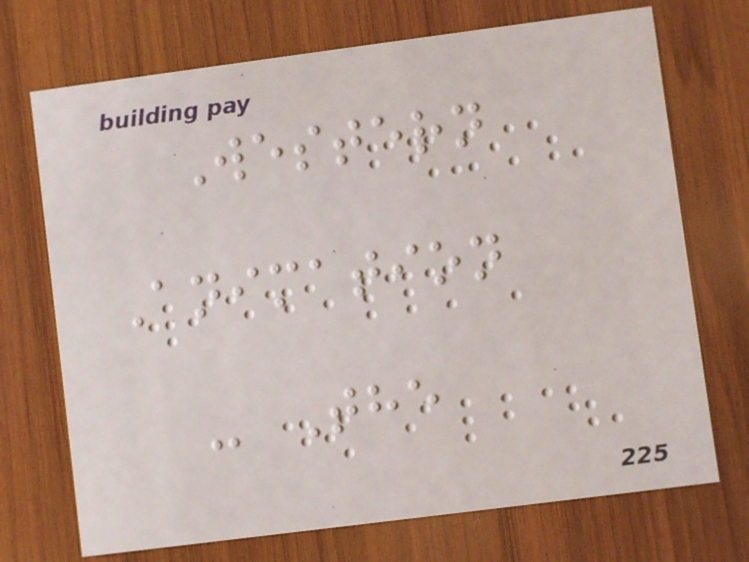Western
Animation
- The
